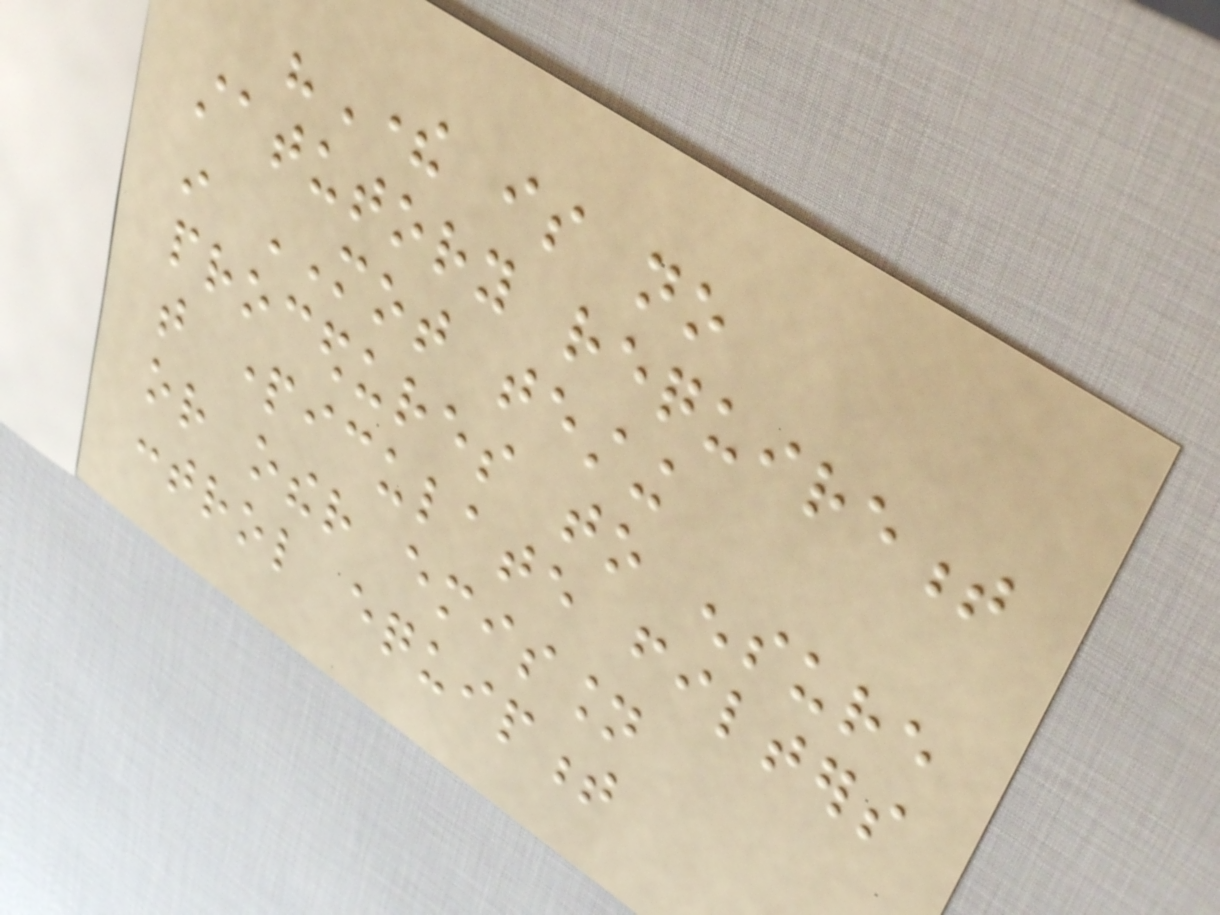"There is no
statutory requirement
in MOT testing
procedures to ensure
that particulate filters
or other emission
control equipment
